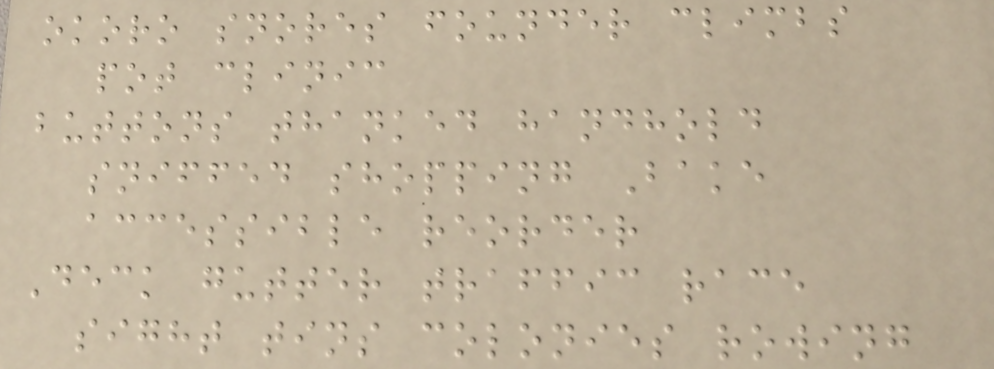okoro snores founder climbs
pot clinic
buttons thanked handhold
sniffed shopping Bake
accessible reorder
Deck gutter traffic race
sight tins colonies rowing
